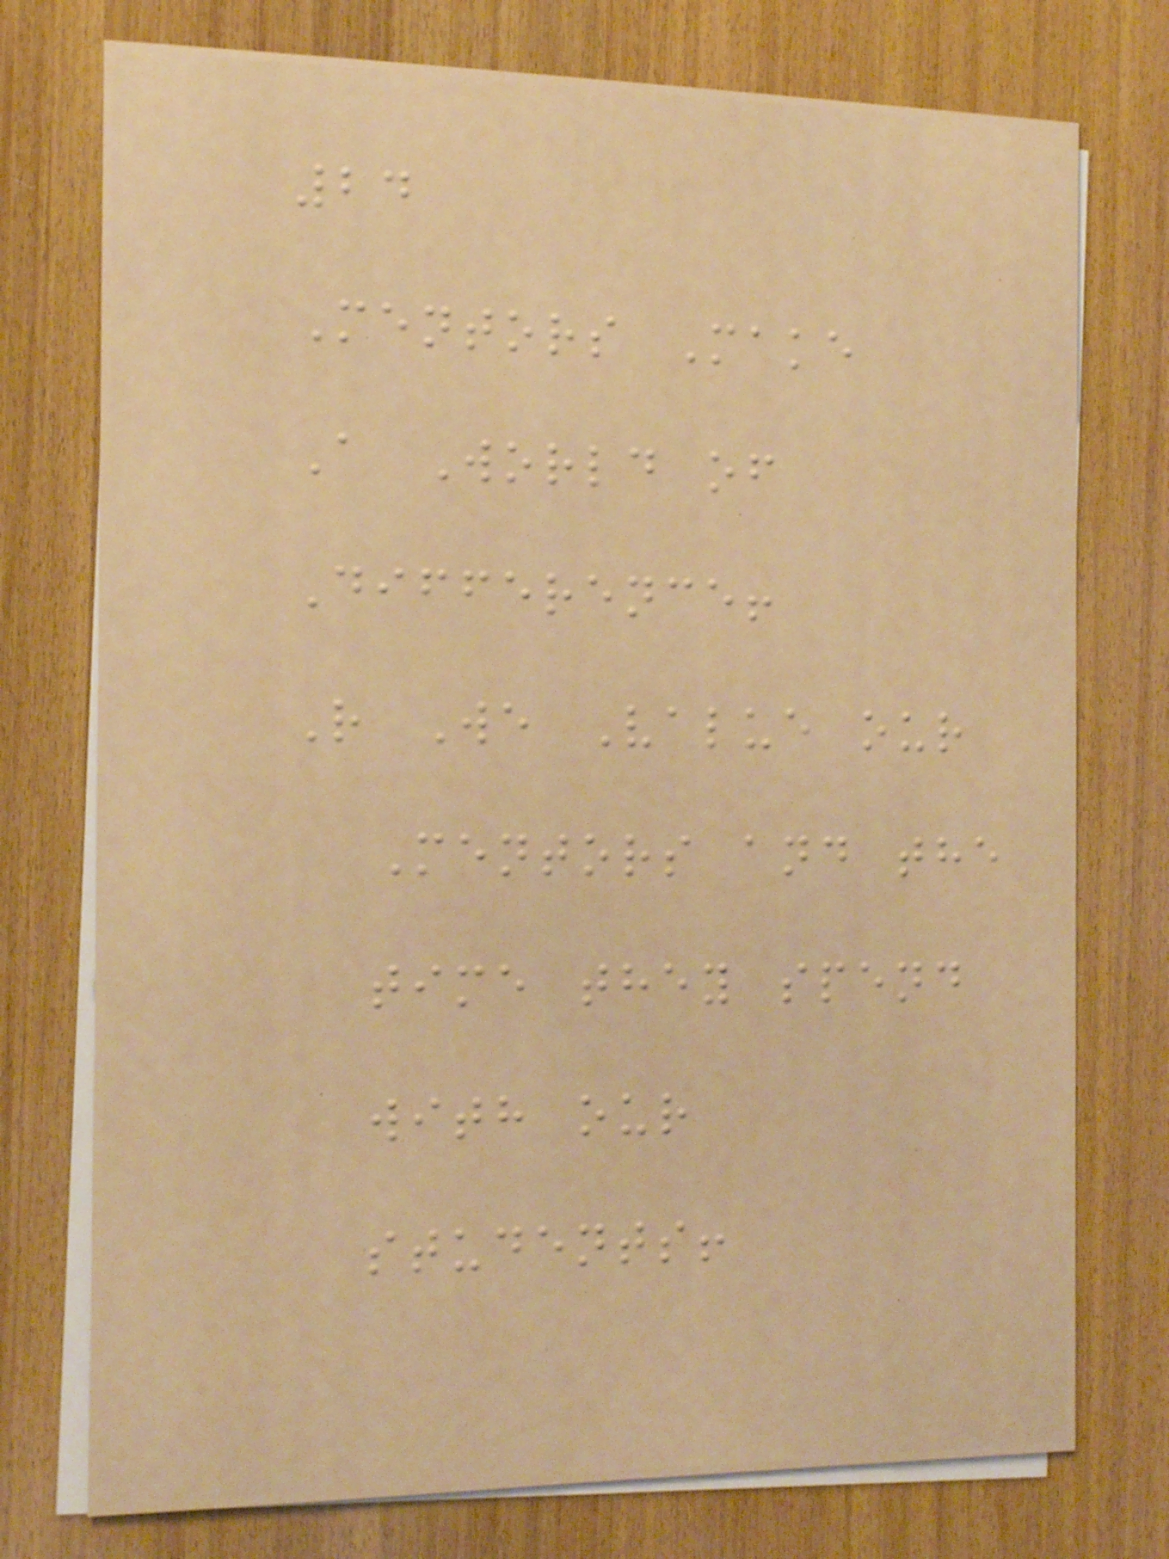24
Mentors Make
A World of
Difference!
R We Value our
Mentors and the
time they spend
with our
students!
